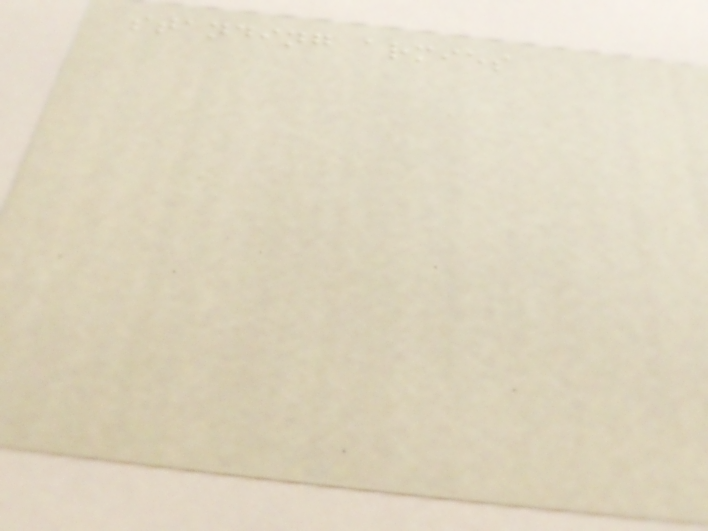standing armies
